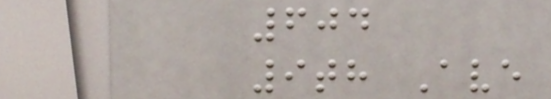604
9th Ave
